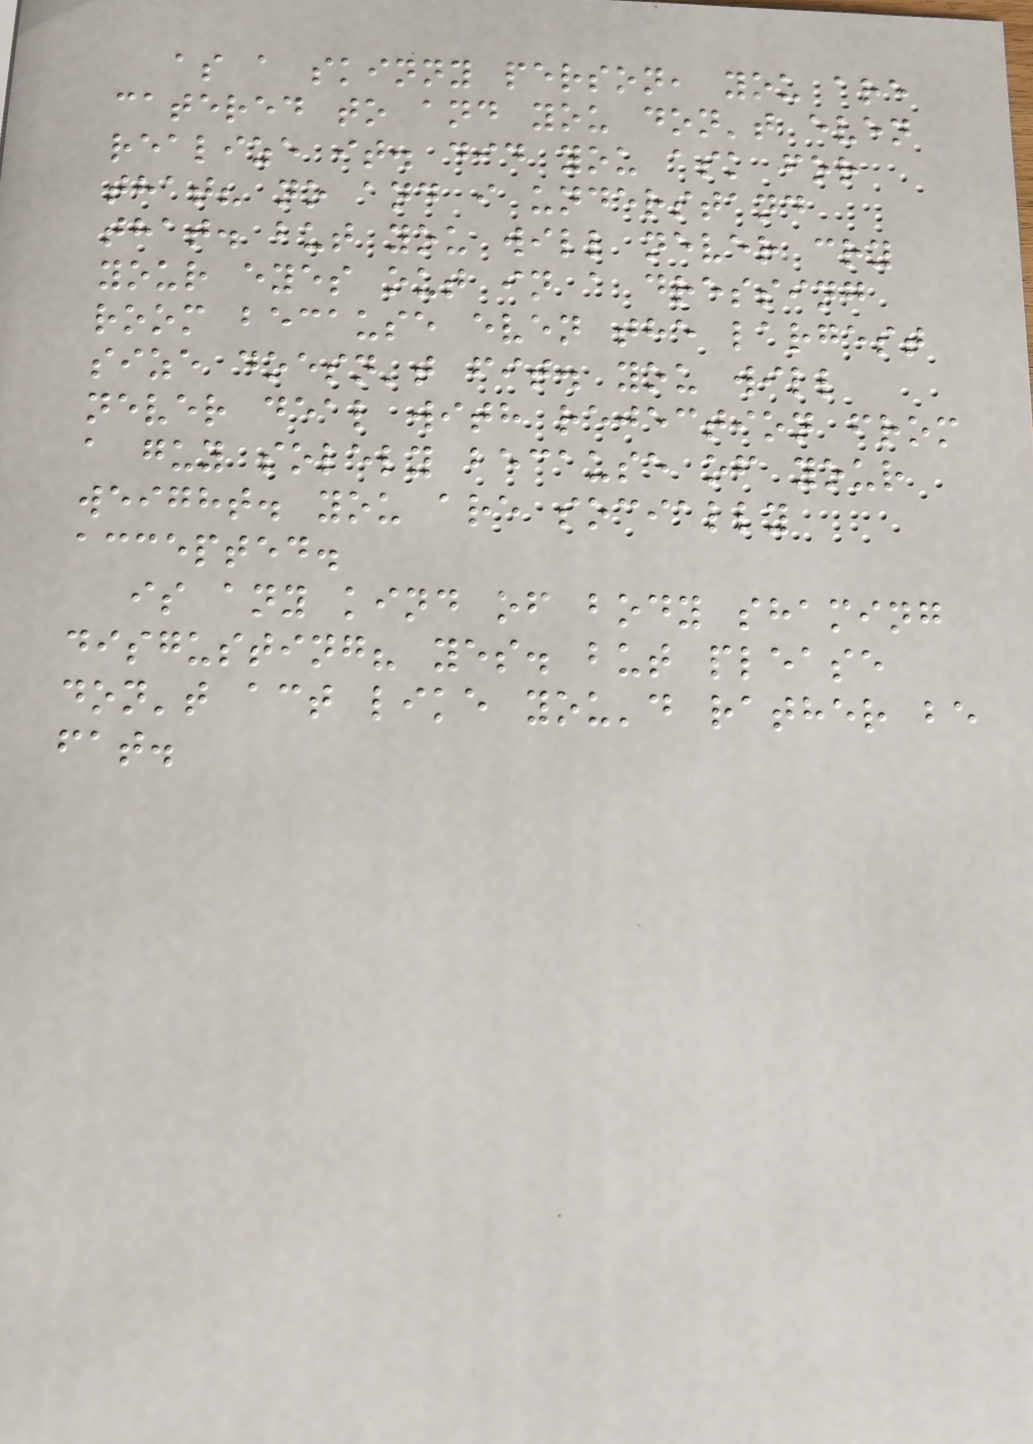as a skinny person, you are
catered to and you don't even
realize it. did you ask for
that? no and i understand
that. but you will never cry
your eyes out in a dressing
room because even the largest
size doesn't fit. you will
never deal with rejection from
a guy solely because of your
weight. you are socially
accepted.
is any kind of body shaming
disgusting? yes. but please
don't act like you'd rather be
fat.
